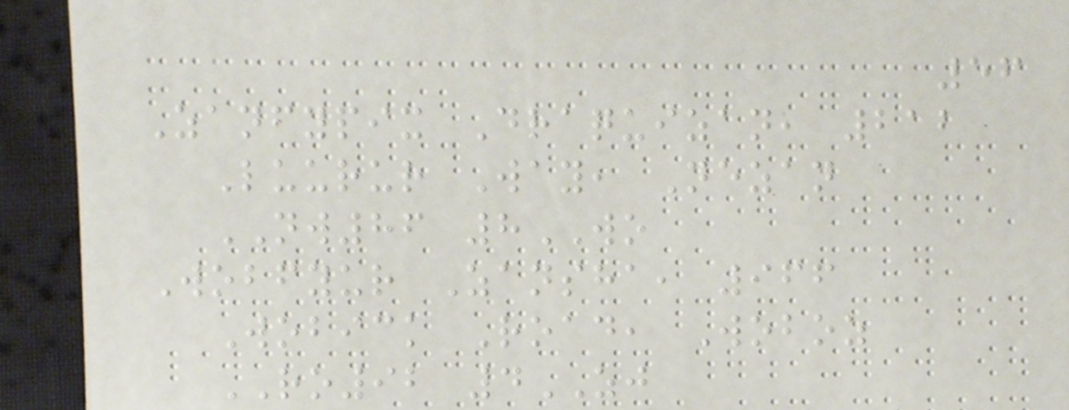56
Zanfypix Draquizan, 212
Luurur Way, Nezan
NW86 8WO
Wobfyur Zansha, 966
Wobick Road, Woboz
RO92 4ZJ
